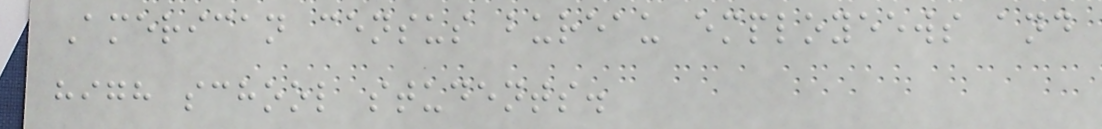American census bureau employeews and
high school students.
